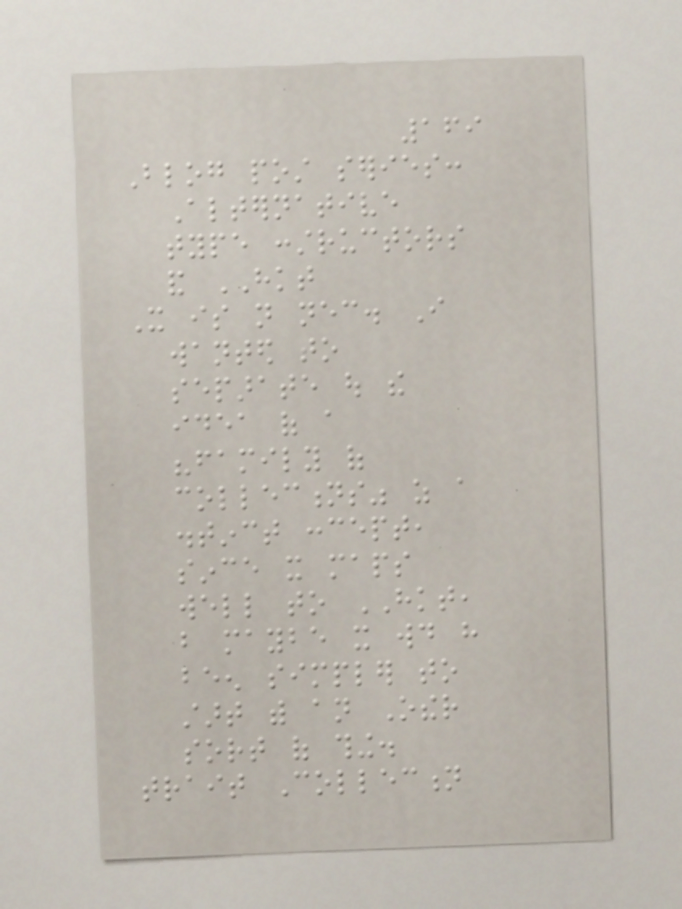169
Blog post series:
Alternative
type constructors
and HKT
It is not necessary. I
wanted to
separate out the
idea of a
"family of
collections" as a
distinct concept,
since it maps
well to HKT,
but maybe it would have
been simpler to
start with an Other
sort of thing.
trait Collection
